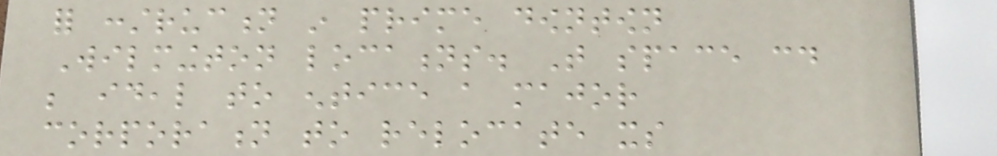for construction in prime downtown
Wilmington locations. That space could
be ideal to entice a major
corporation to relocate its
